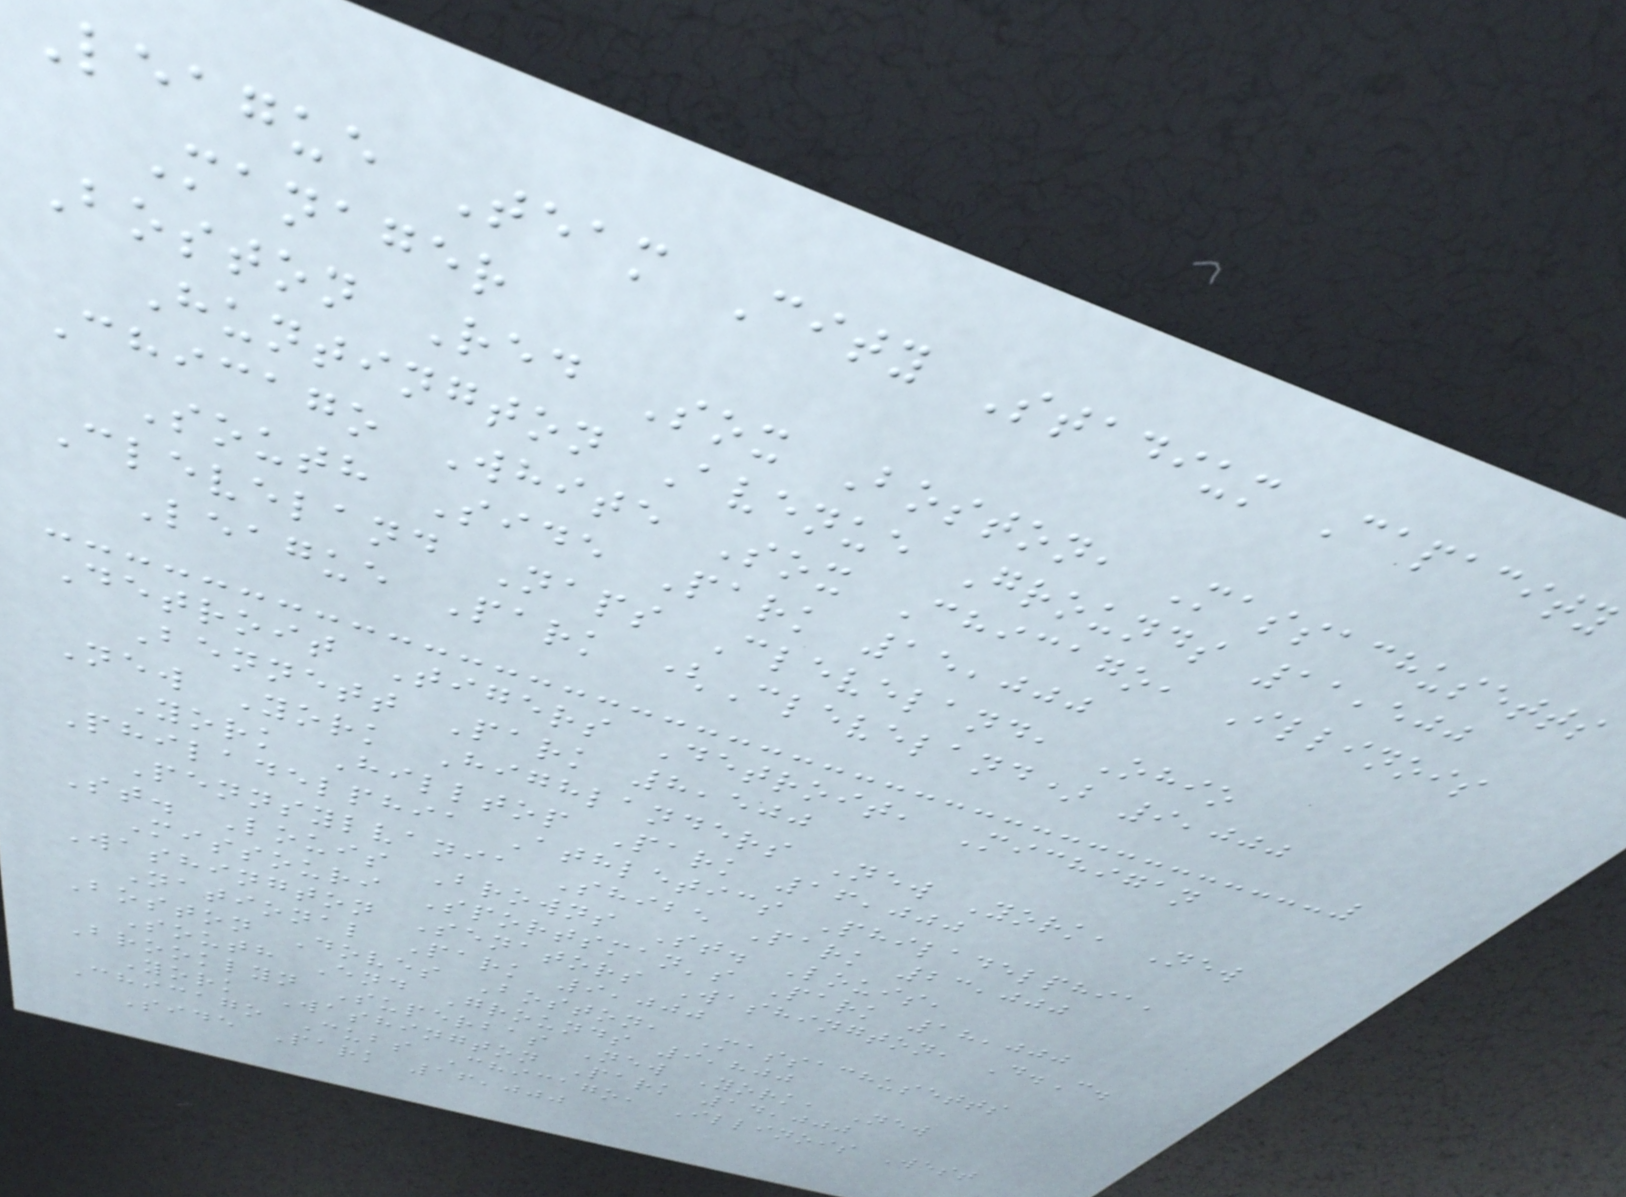League Team City Stadium Capacity
Manager
Boston Red Sox Boston, Massachusetts
Huntington Avenue Grounds 11,500
Chicago White Sox Chicago, Illinois
South Side Park 15,000
Cleveland Naps Cleveland, Ohio
League Park (Cleveland) 9,000
Detroit Tigers Detroit, Michigan
Bennett Park 8,500
New York Highlanders New York, New
York Hilltop Park 16,000
Philadelphia Athletics Philadelphia,
Pennsylvania Shibe Park 23,000
St. Louis Browns St. Louis,
Missouri Sportsman's Park 18,000
Washington Senators Washington, D.C.
National Park 9,000
Boston Doves Boston, Massachusetts
South End Grounds 9,800
Brooklyn Superbas New York, New
York Washington Park 14,000
Chicago Cubs Chicago, Illinois West
Side Park 16,000
